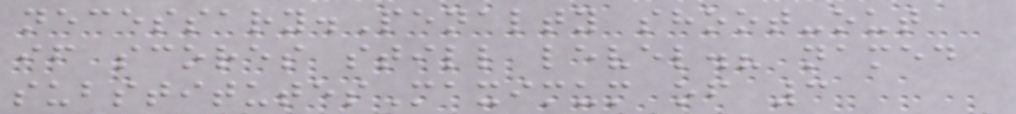necessary.Penalty shoot-out
if scores still level.? named
substitutesMaximum of 3
